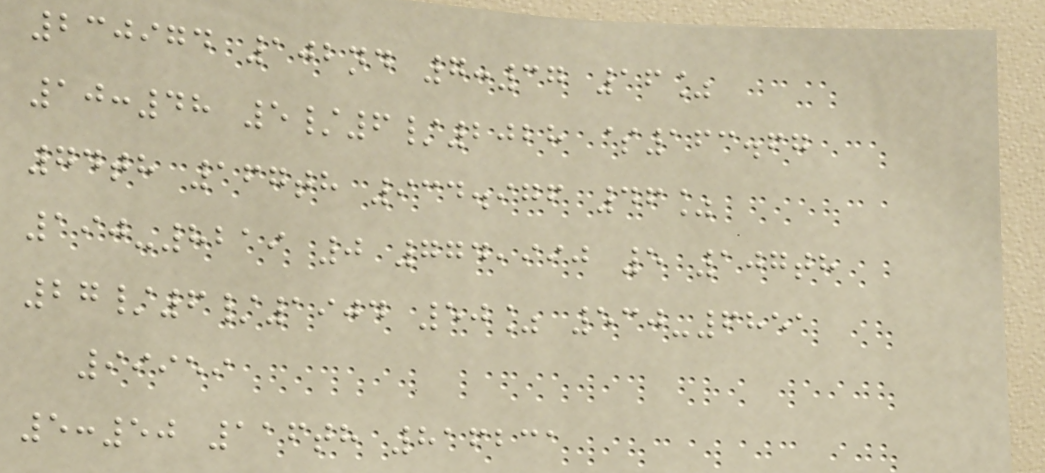230974 102nd 7:37 16%
10:48 5/6/2028 $163.67
74th 167th 934.976 46%
190-8219 0 774,990 5 107th
27/6/1904 50% 530-6851
99959
5:50 116th 816231
